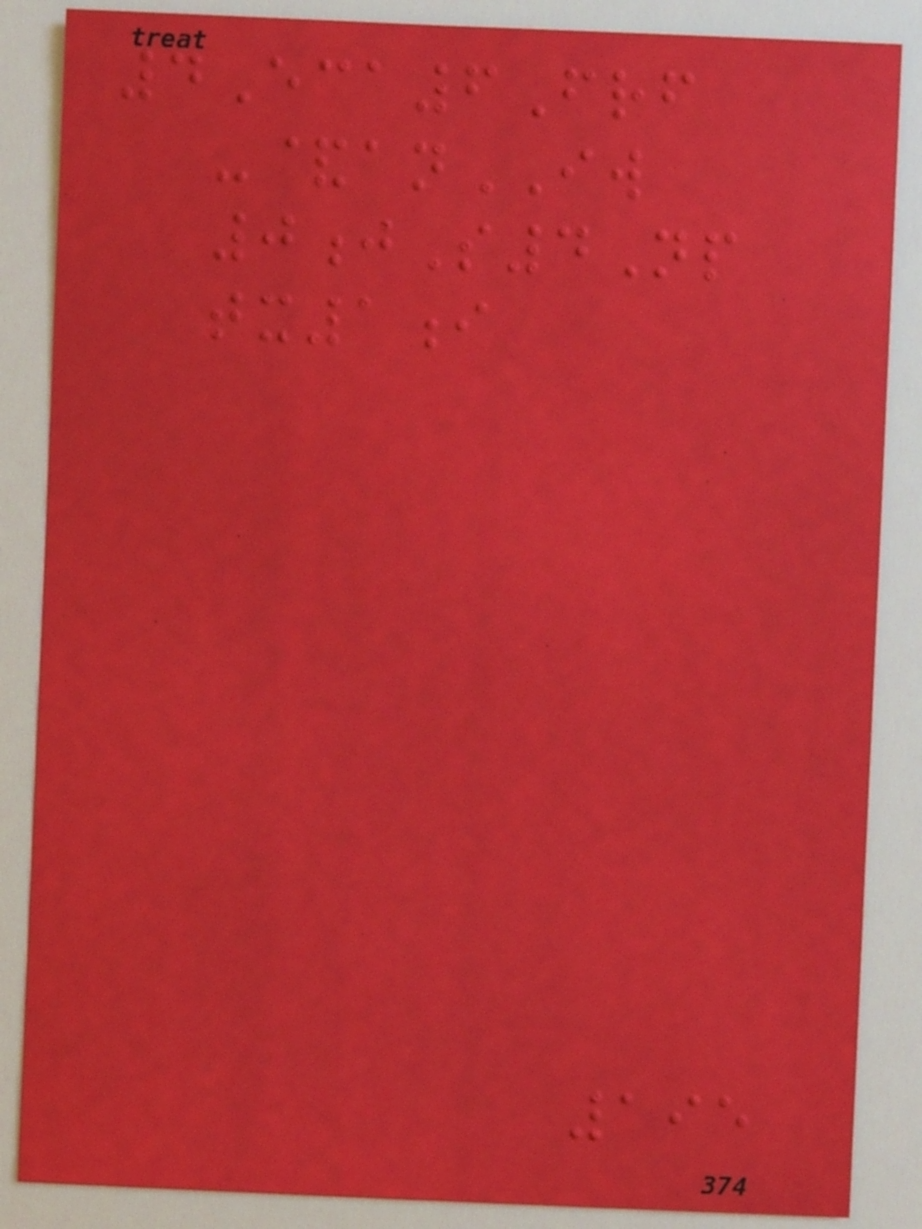4Eca6Frf
-&anIW
0jS4Np
tx1i
195
